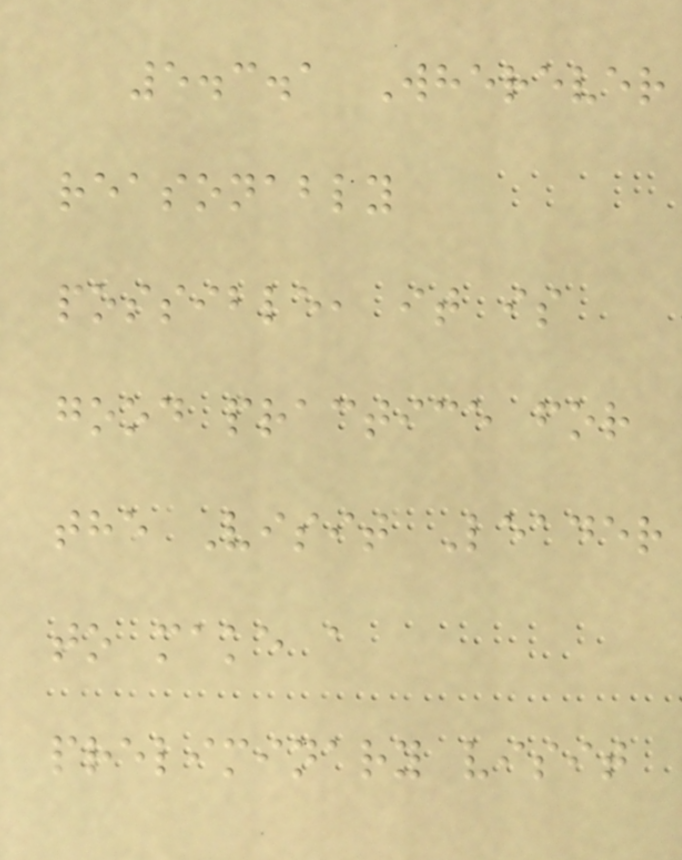5.3.1 Wherever
reasonably
possible, it is
good practice for
the Visit Leader
to make a
preliminary visit
